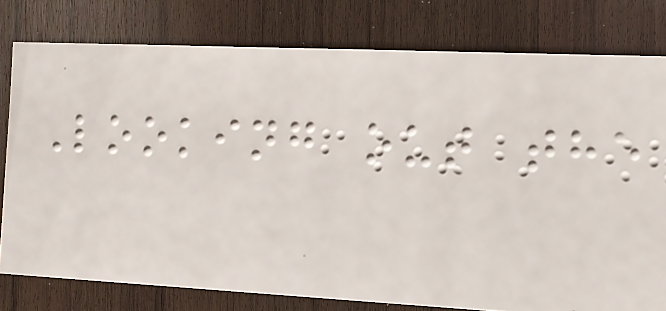Looking out the
